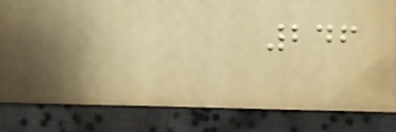246
